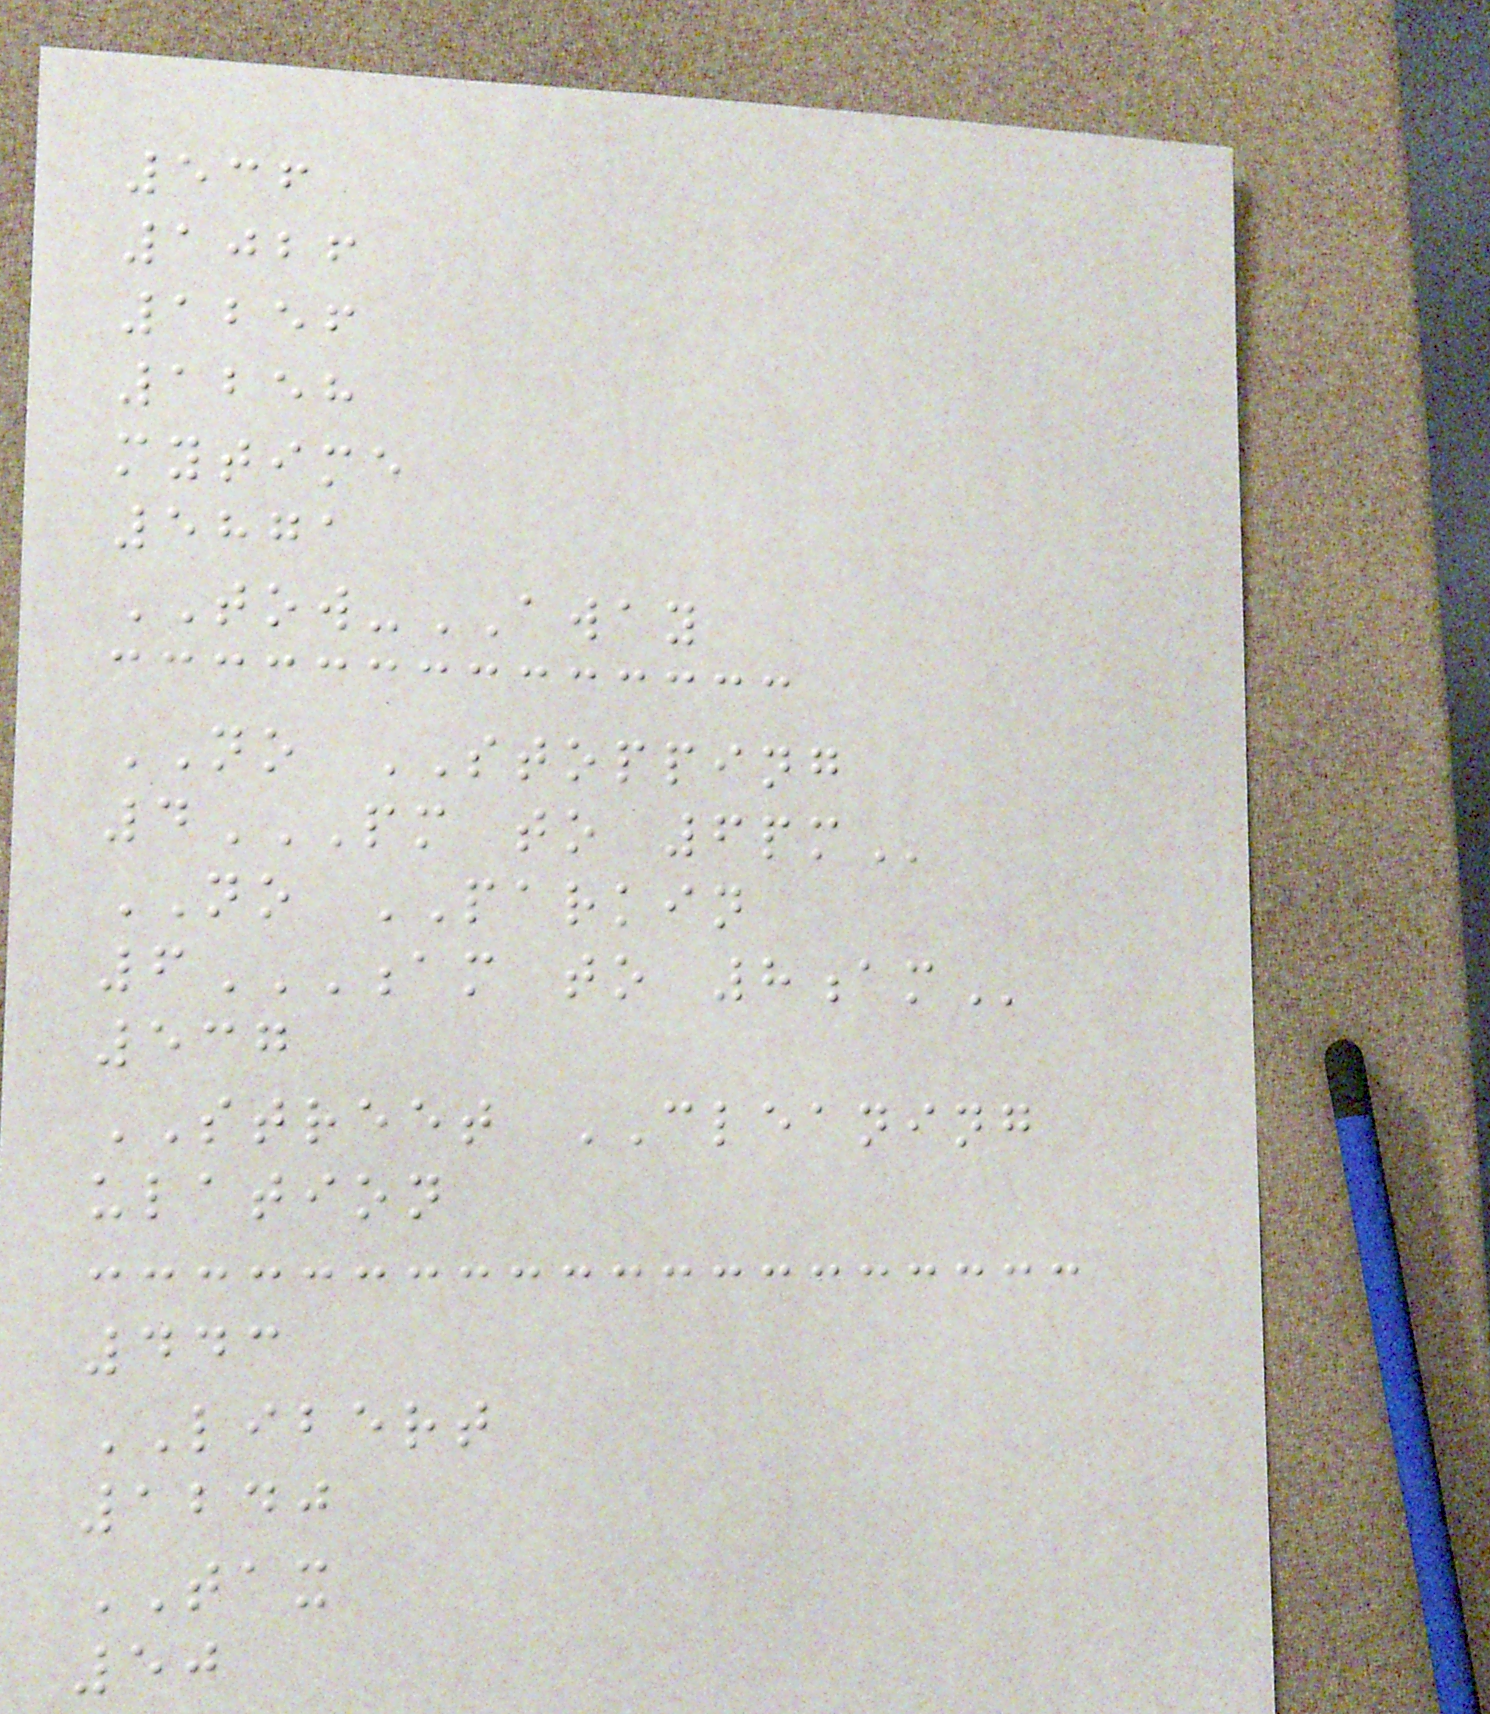536
1026
1256
1258
mytime
5871
TOW-AWAY
NO STOPPING
4PM TO 6PM
NO PARKIN
6AM TO 8AM
537
STREET CLEANING
ulation
443
LIBERT
1240
TAX
50
